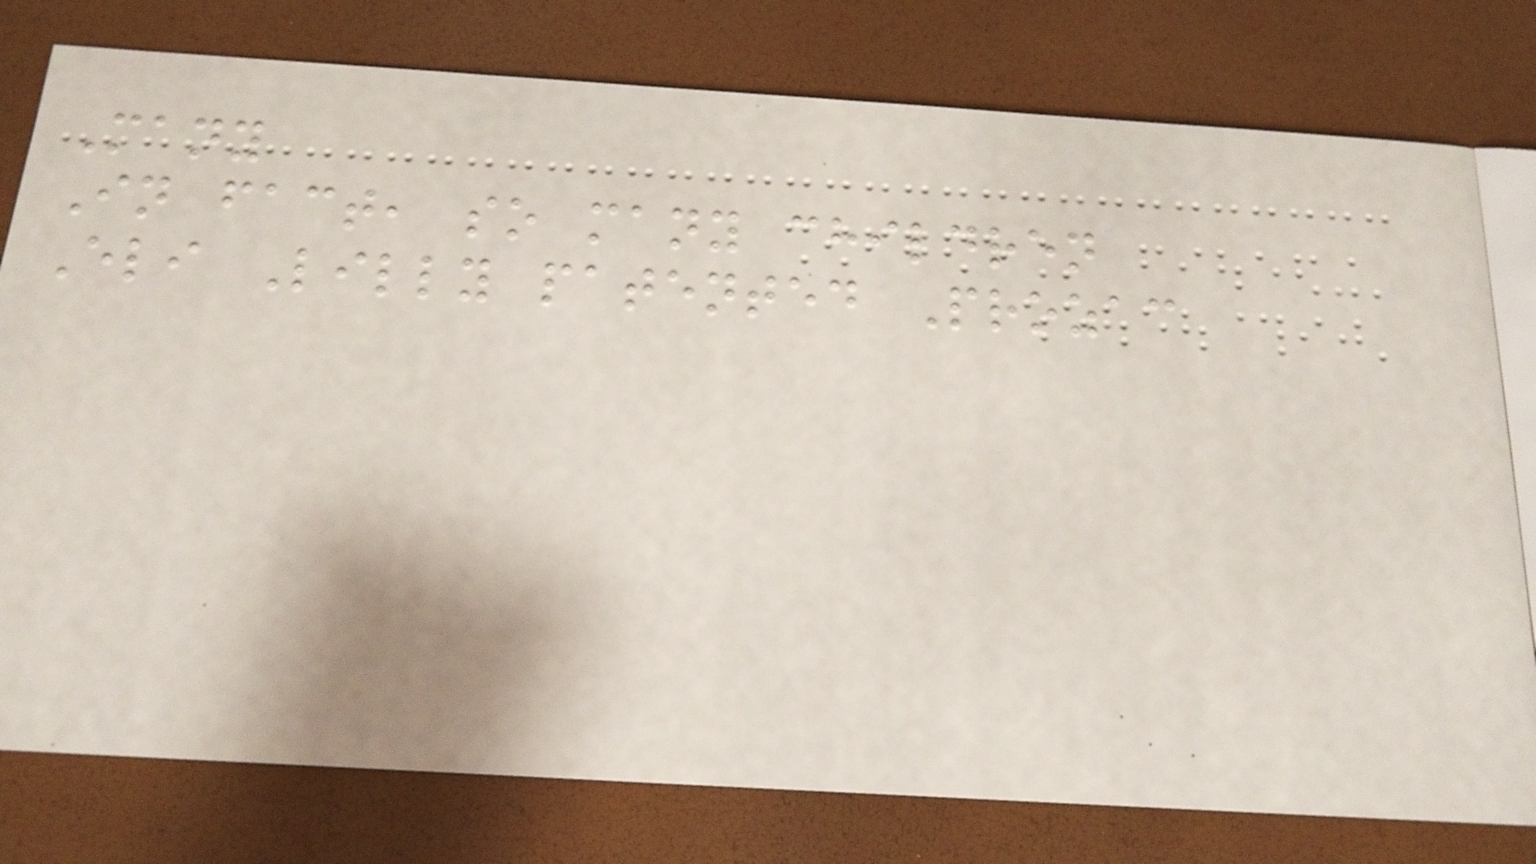Many
In fact, so many children
Eli Lilly patented Prozac
